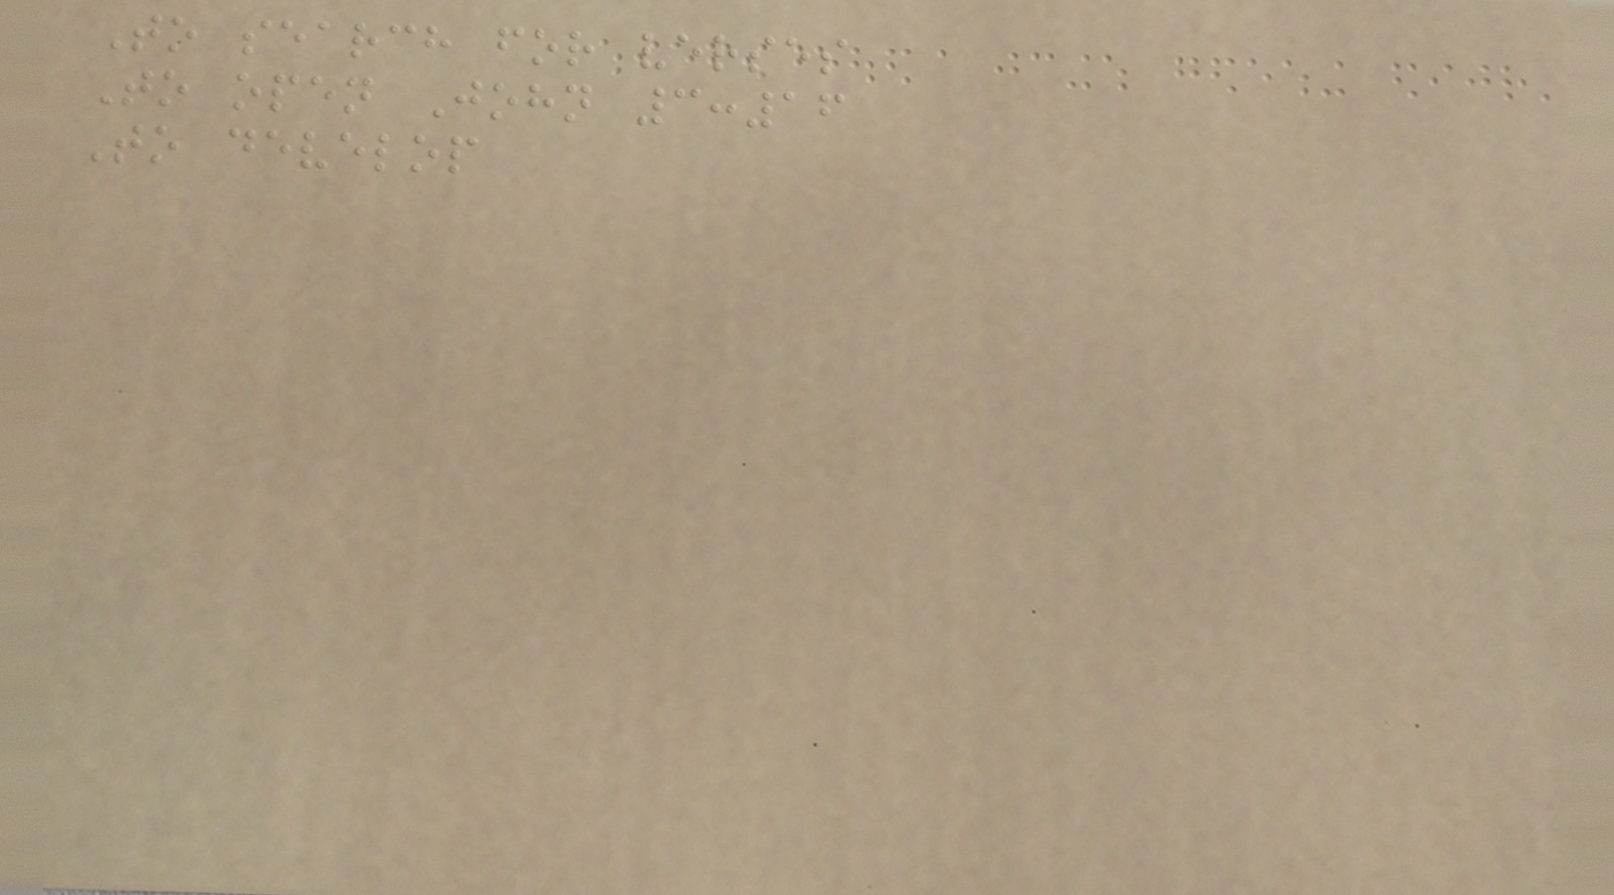To search for verses
To open John 3:16
To develop
